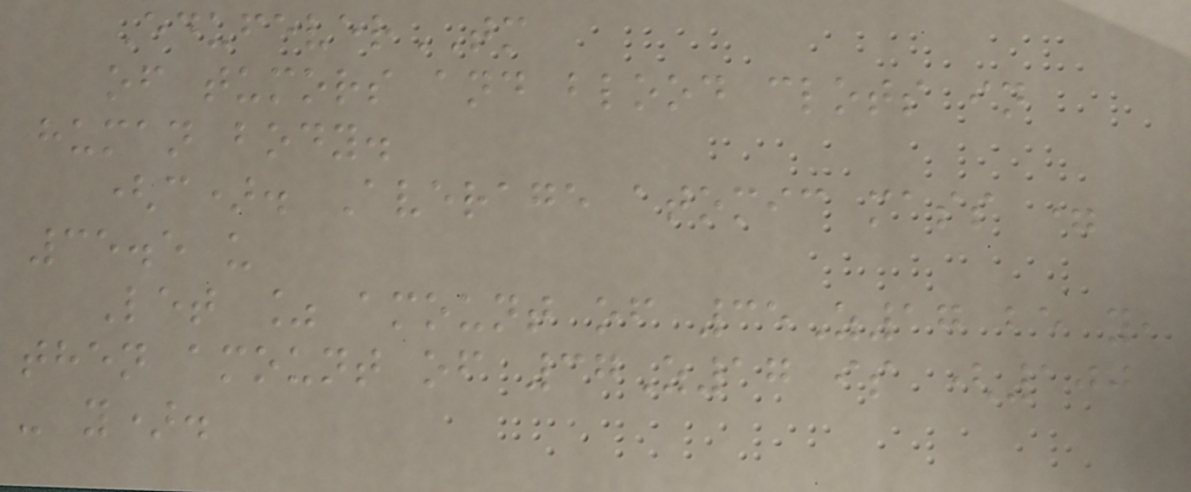EdufeverTM
of tumors and blood clots in
human body.
(c). Average atomic mass =
35.5 u
Let % amount of 35Z17 be y,
then amount of 37Z17 is (100
- y).
